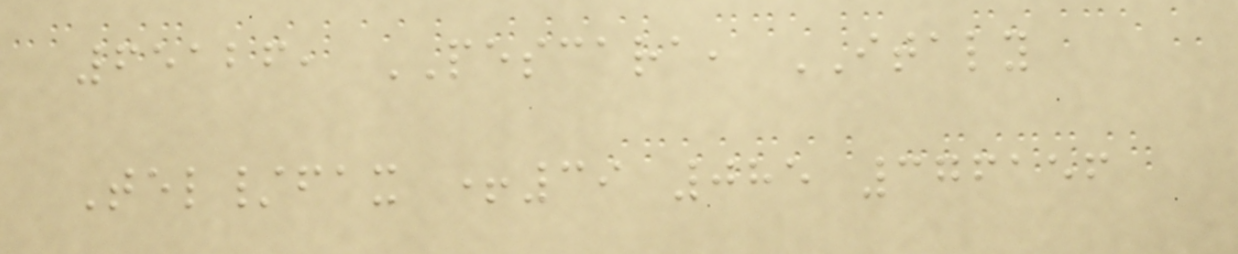65126, PESCARA, ITALY
Tel/fax +39 085 376156
